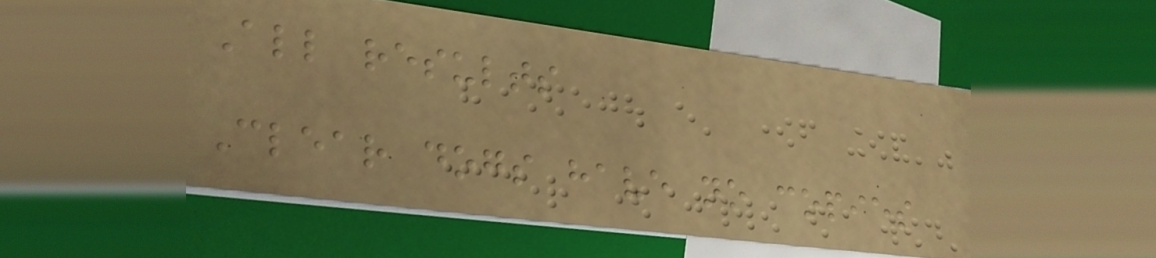All results
Clear dogs have no copies
